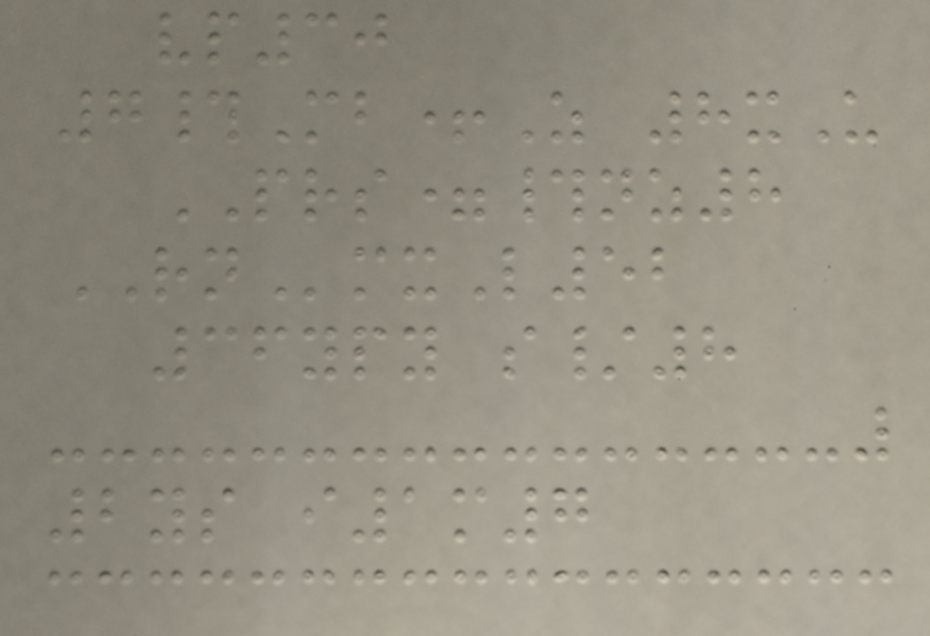vp30
7#Mb+Z 8xU
PRS=#nz8
RNmxL52
36ypy s/8
2ys i1m7
